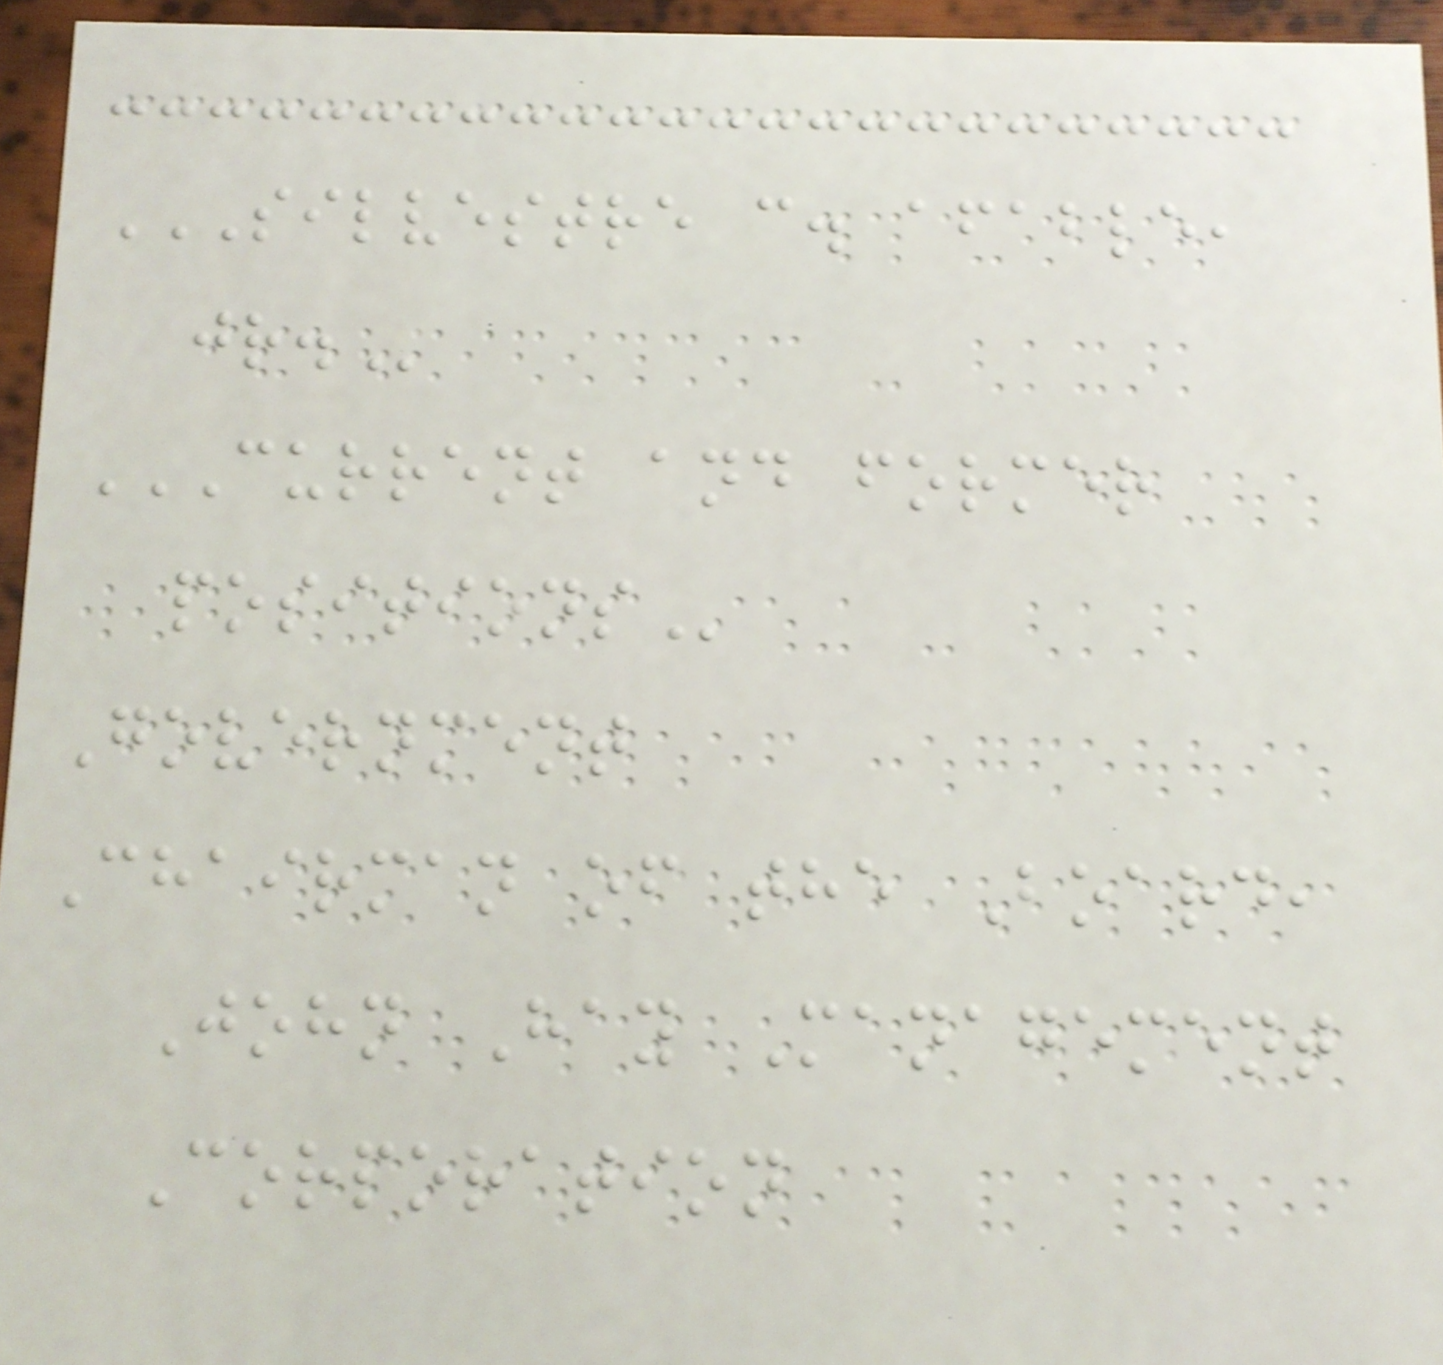SILVESTRE C. AFABLE,
JR.
CURRENT AND FORMER
POSITIONS
Government
Chairman of the Board,
John Hay Management
Corporation
